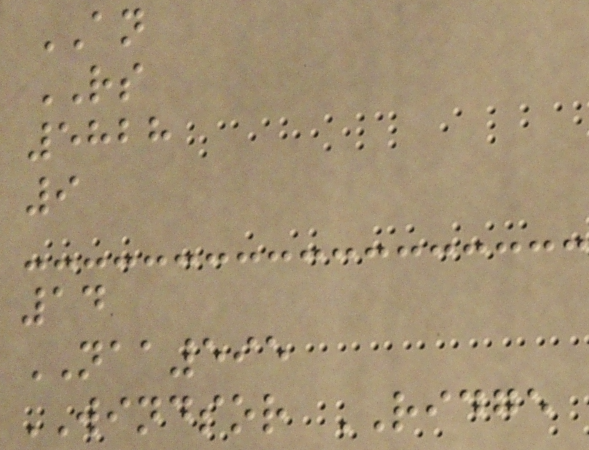AN
RS
5828
9
14
NAA595
WINDSOR RIDGE
